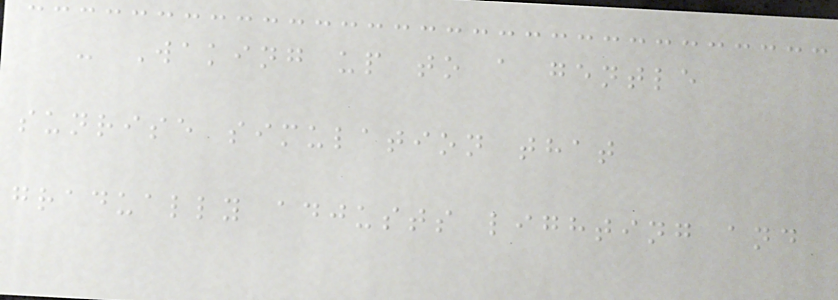- Waking up to a gentle
sunrise simulation that
gradually adjusts lighting and
